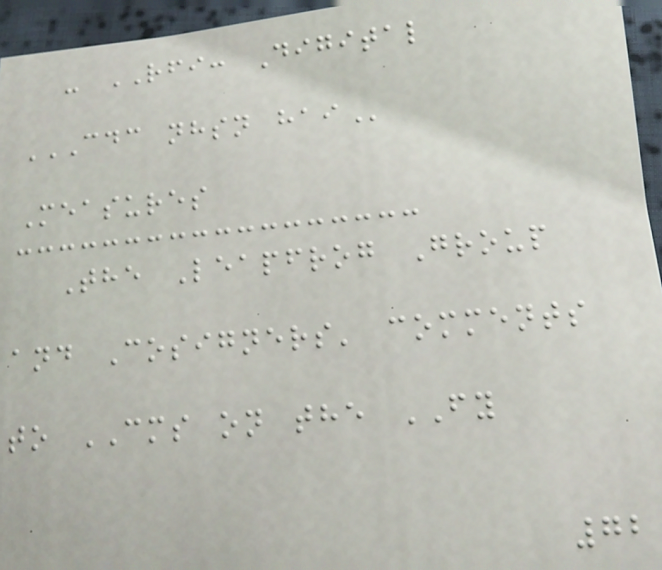- RFI: Digital
CDC NHSN HAI
Measures
The Leapfrog Group
and Cosigners' comments
to CMS on the FY
72
